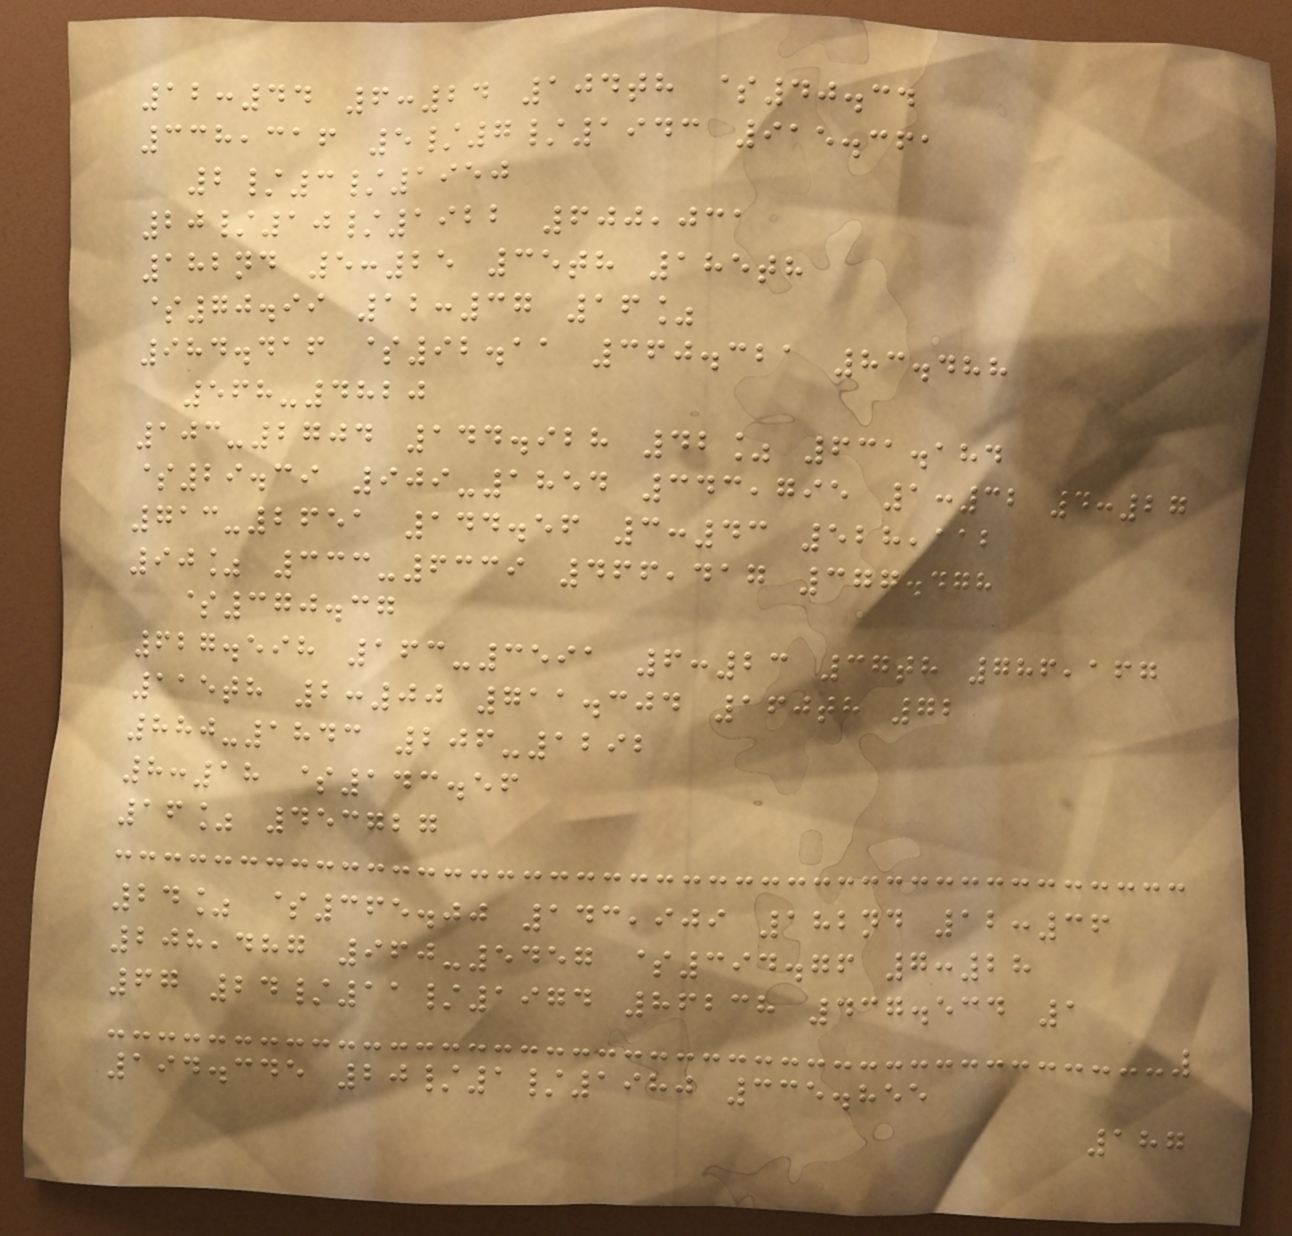12:44 6:24 104th $40.34
338,316 5/7/1943 915.361
2/3/1950
20/10/1922 600,031
182nd 5:25 35th 185th
$70.99 12:37 16%
984.416 $92.11 360.321 83.488
568-4820
103-2704 144.928 42% 631.184
$29.39 909-1854 343,795 1:32 4:27
713-2651 144.56 3:43 528,112
90% 333-6339 466,417 377.478
$370.37
627.598 163-3591 6:23 37th 786,167
115th 2:00 711.304 160th 72
880-1843 206-1292
8:18 $143.56
16% 453727
24% $365.00 143,909 182nd 12:36
208,487 960-5457 $394.76 7:28
67 24/11/1974 86238 437.534 1
194.345 20/1/1980 335.855
187
